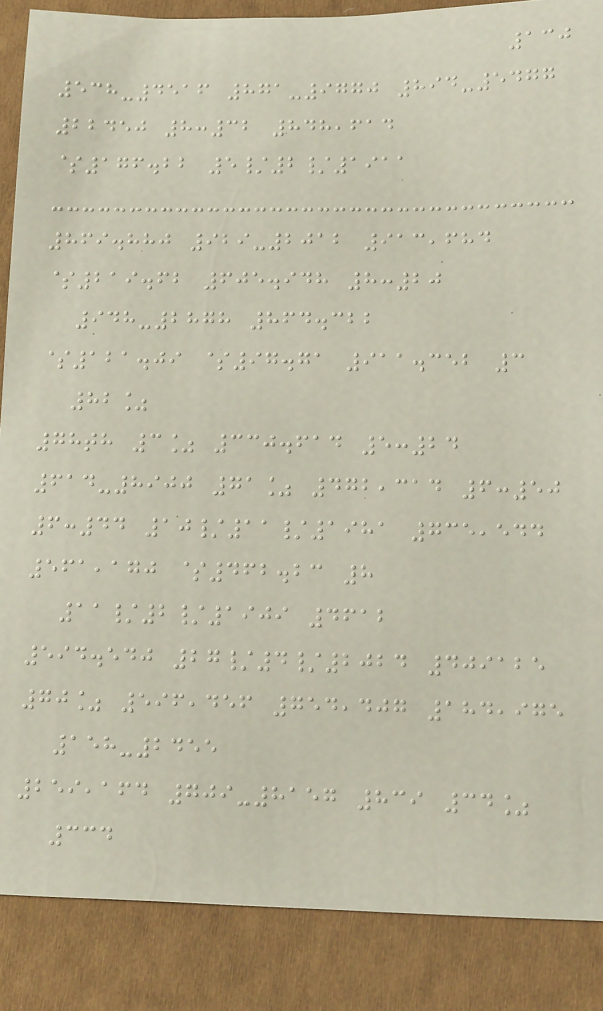130
538-4516 871-9770 894-5477
22450 8:32 848,614
$176.22 5/2/1911
869.880 929-2012 913,684
$219.62 605.948 8:20
948-2878 864.322
$121.09 $97.71 911.352 3
82%
78th 3% 330.614 5:24
614-8900 71% 472,314 6:50
6:44 10/11/1981 735,544
561,170 $462.23 8
11/2/1909 4612
594.540 27/4/2024 409125
70% 596,456 754,407 184,975
158-2455
259,164 709-8157 839 34%
334
